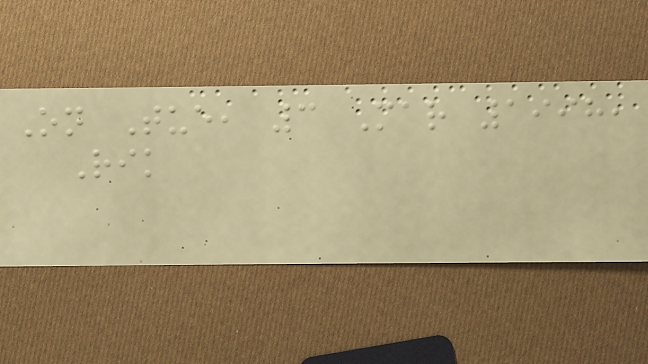On Tue, 3 Mar 1998,
Rik
